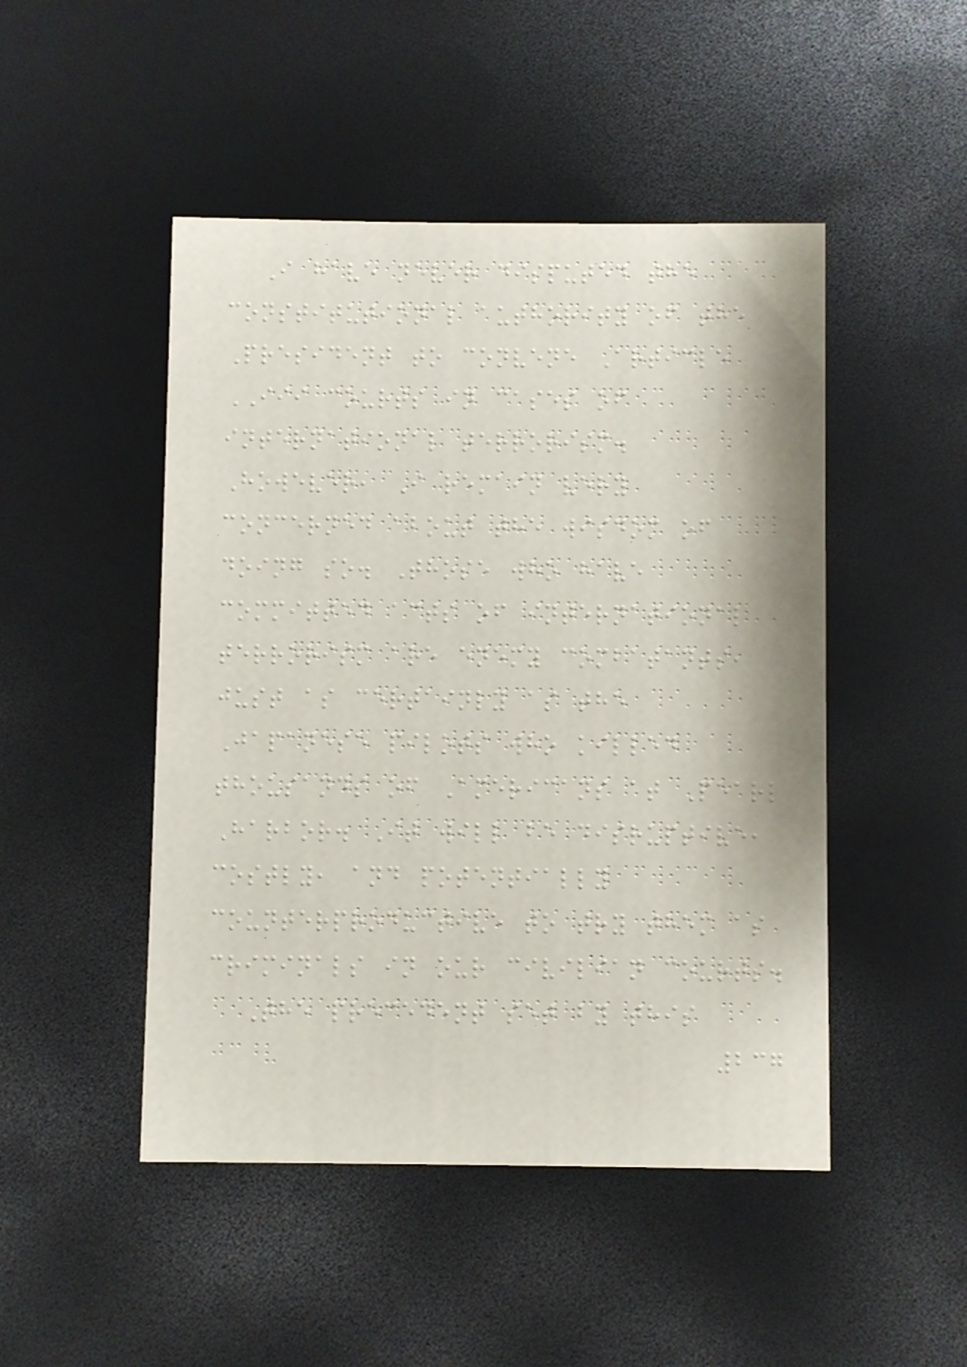I have never disputed the
constitutional authority of the
President to convene Article
III courts in cases of
international terrorism.
However, I remain very
concerned about the wisdom of
doing so. Those who have
committed acts of international
terrorism are enemy combatants,
just as certainly as the
Japanese pilots who killed
thousands of Americans at Pearl
Harbor. It will be disruptive,
costly, and potentially
counterproductive to try them as
criminals in our civilian courts.
The precedent set by this
237
